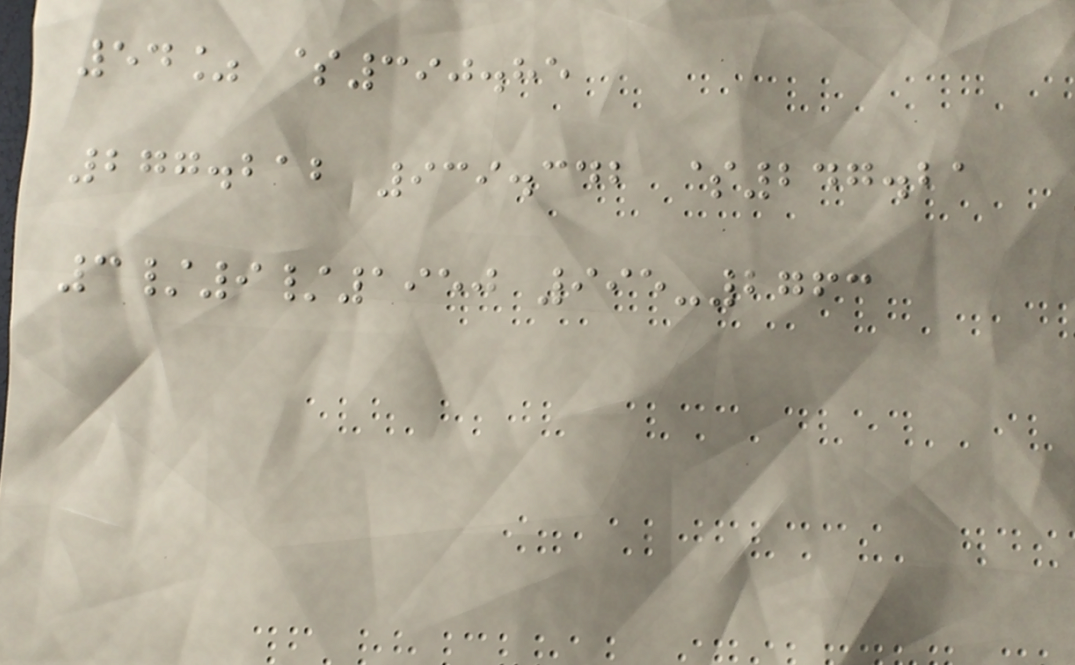54% $390.85
277.212 939.342 $247.21
3/9/1950 995-2763
